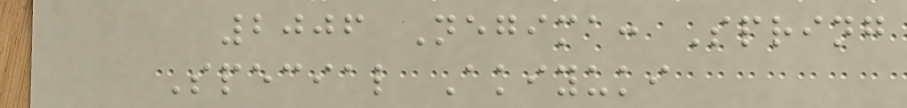2006 Negima: Spring
Special Akiyuki
